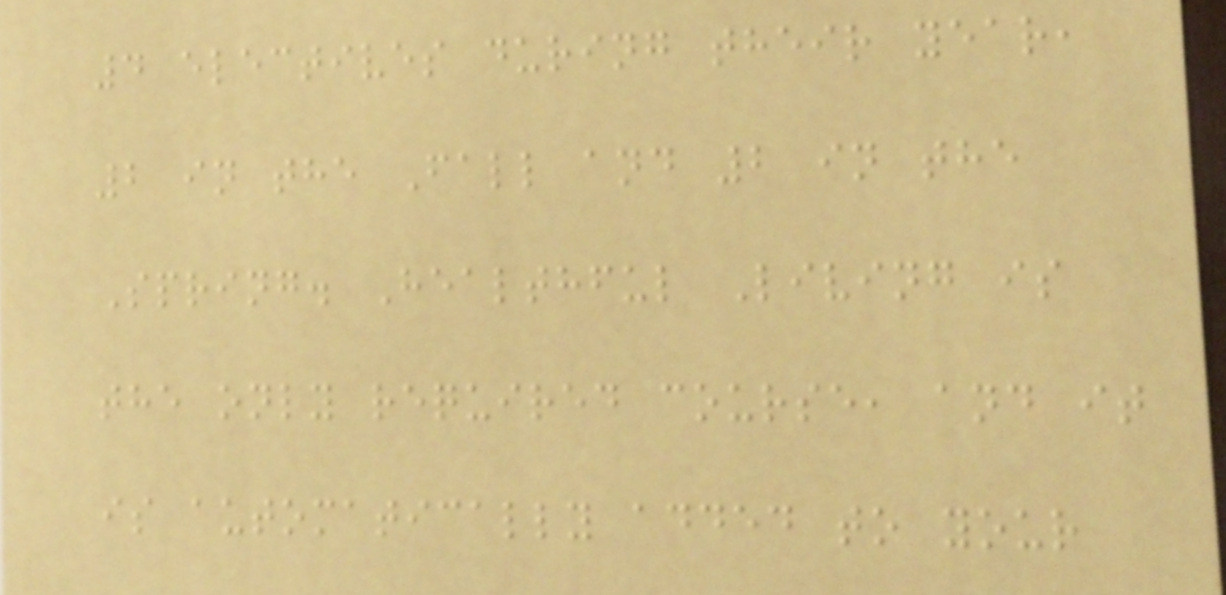4 electives during their year,
2 in the Fall and 2 in the
Spring. Healthful Living is
the only required course, and it
is automatically added to your
